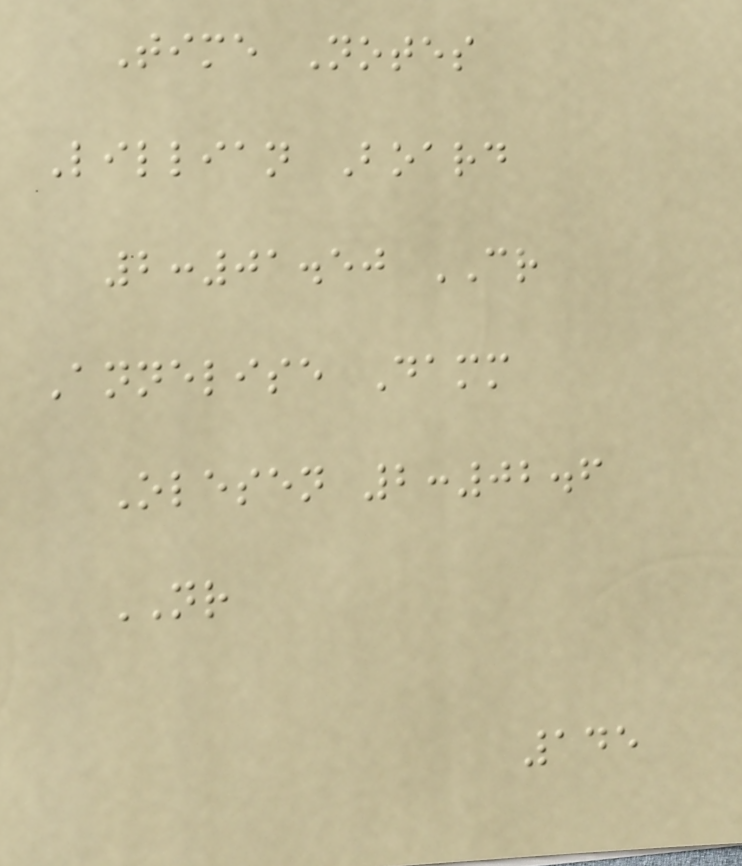Time Notes
Lillian Board
2:01.50 CR
Annelise Damm
Olesen 2:02.6
NR
145
